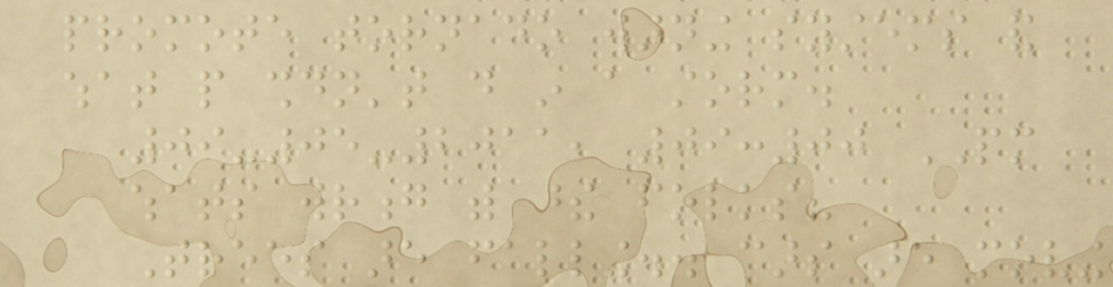promote tornado warning systems and
what people shouldn't do in a storm.
09-05-2011, 09:00 PM
whats wrong with these folks?
Trees are falling.. cars are moving
